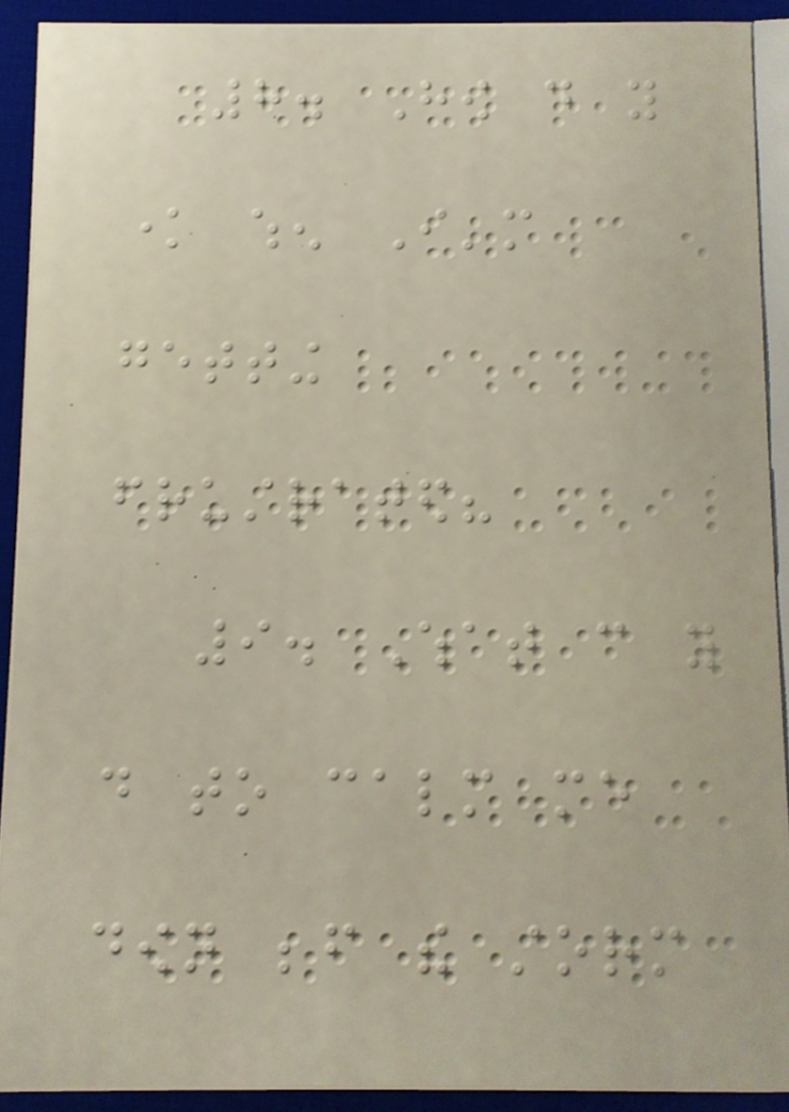8. How do you
know when I'm
getting
frustrated?
9. What can you
do to calm me
down before the storm
